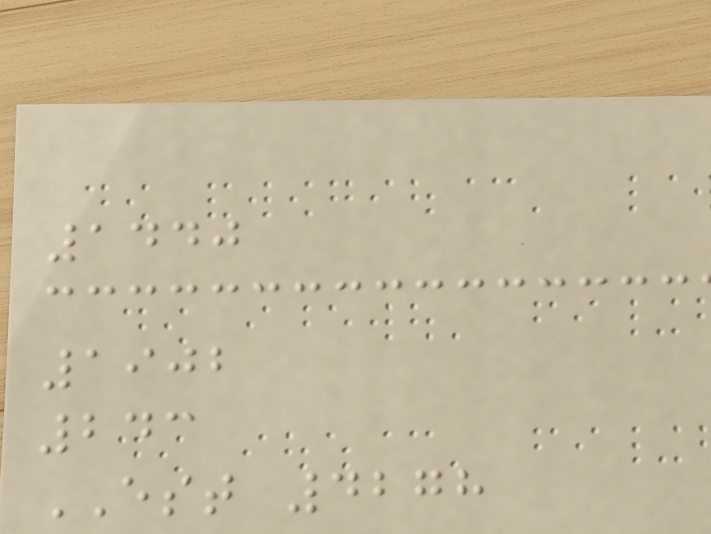1440
1902
243
EST 4278
